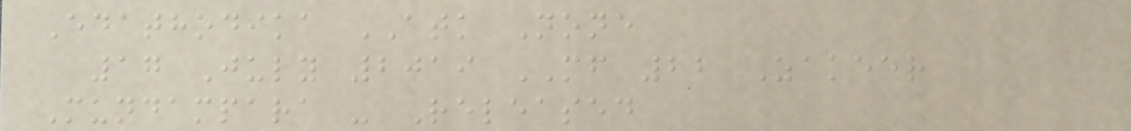Edathodika ATK None
17 July 2019 MF 22 Zakeer
Mundampara - Released
